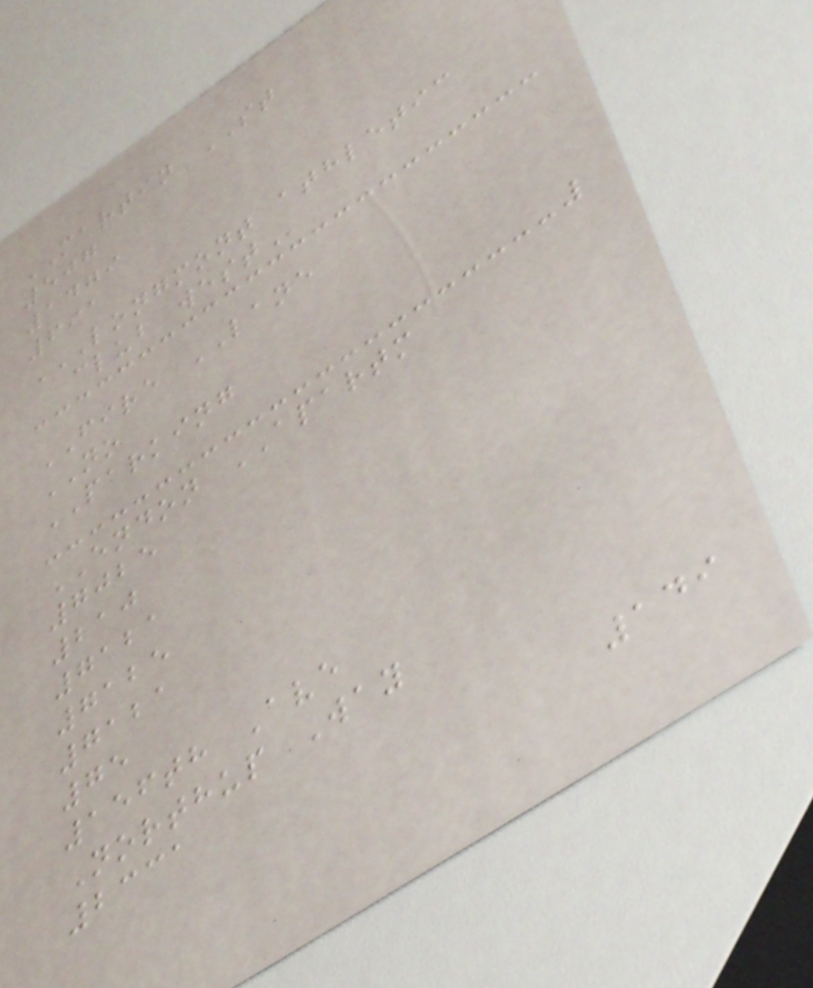MARTIN ST
507
1479
691
LONGMONT ATHLETIC
CLUB WEST
FIRE LANE
NO
PARKING
ENDON APARTM
7025
210
7121
7125
7121
75
156th Ave
Northup Way
2331
149
